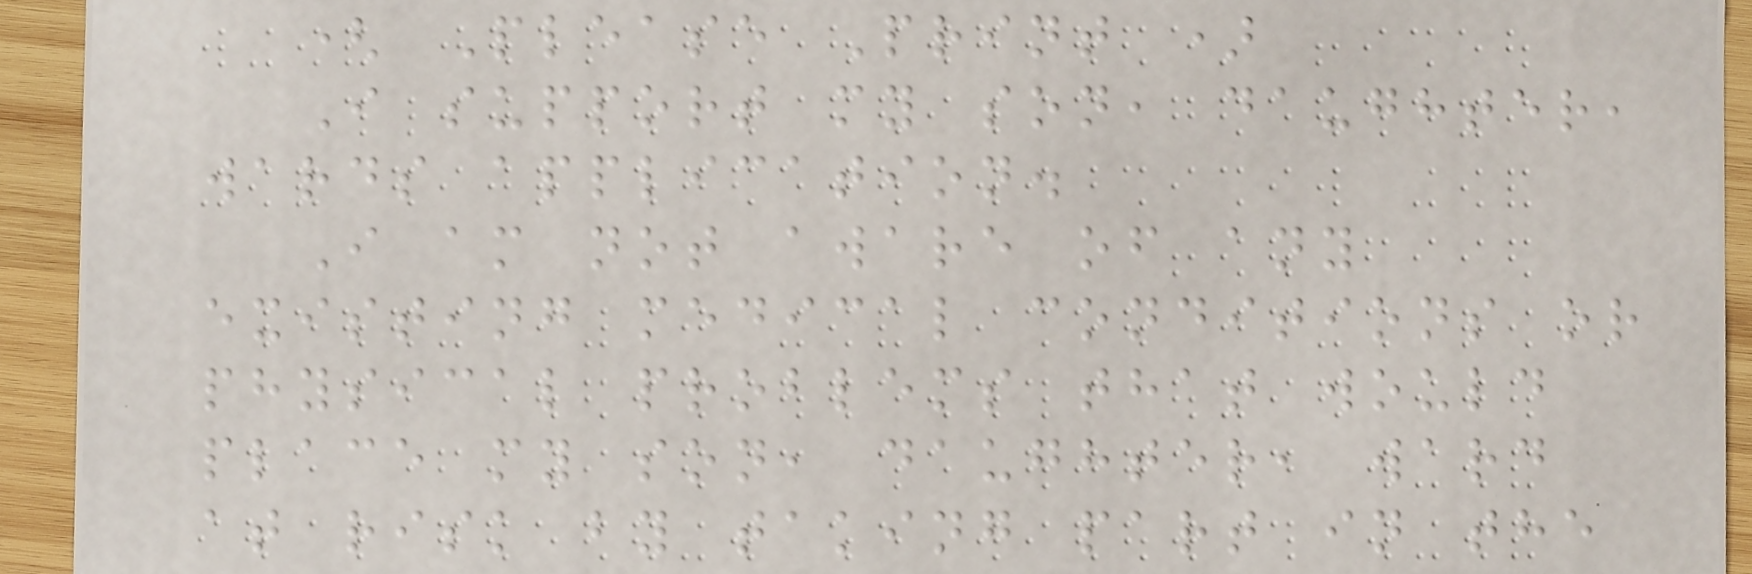( Please Print )
I support my son, daughter,
wards application.
I am not aware of any
existing medical conditions or
physical problems that would
place my son, daughter, ward
at risk by taking part in the
